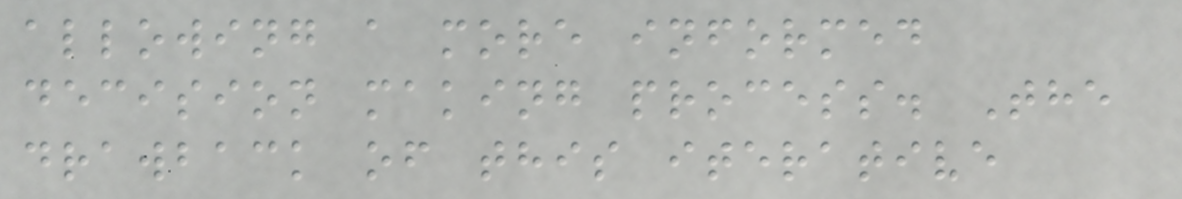allowing a more informed
decision making process. The
drawback of this iterative
